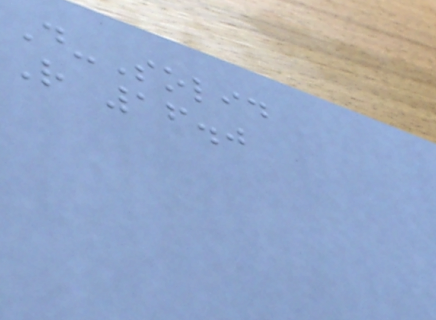D-Solid
R 16.0
